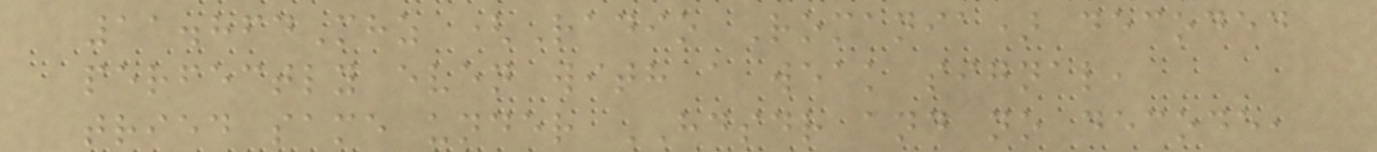11.864Mhz (Radio Romania) decoded
perfectly even with a weak signal,
tried same under HDSDR and no decode,
